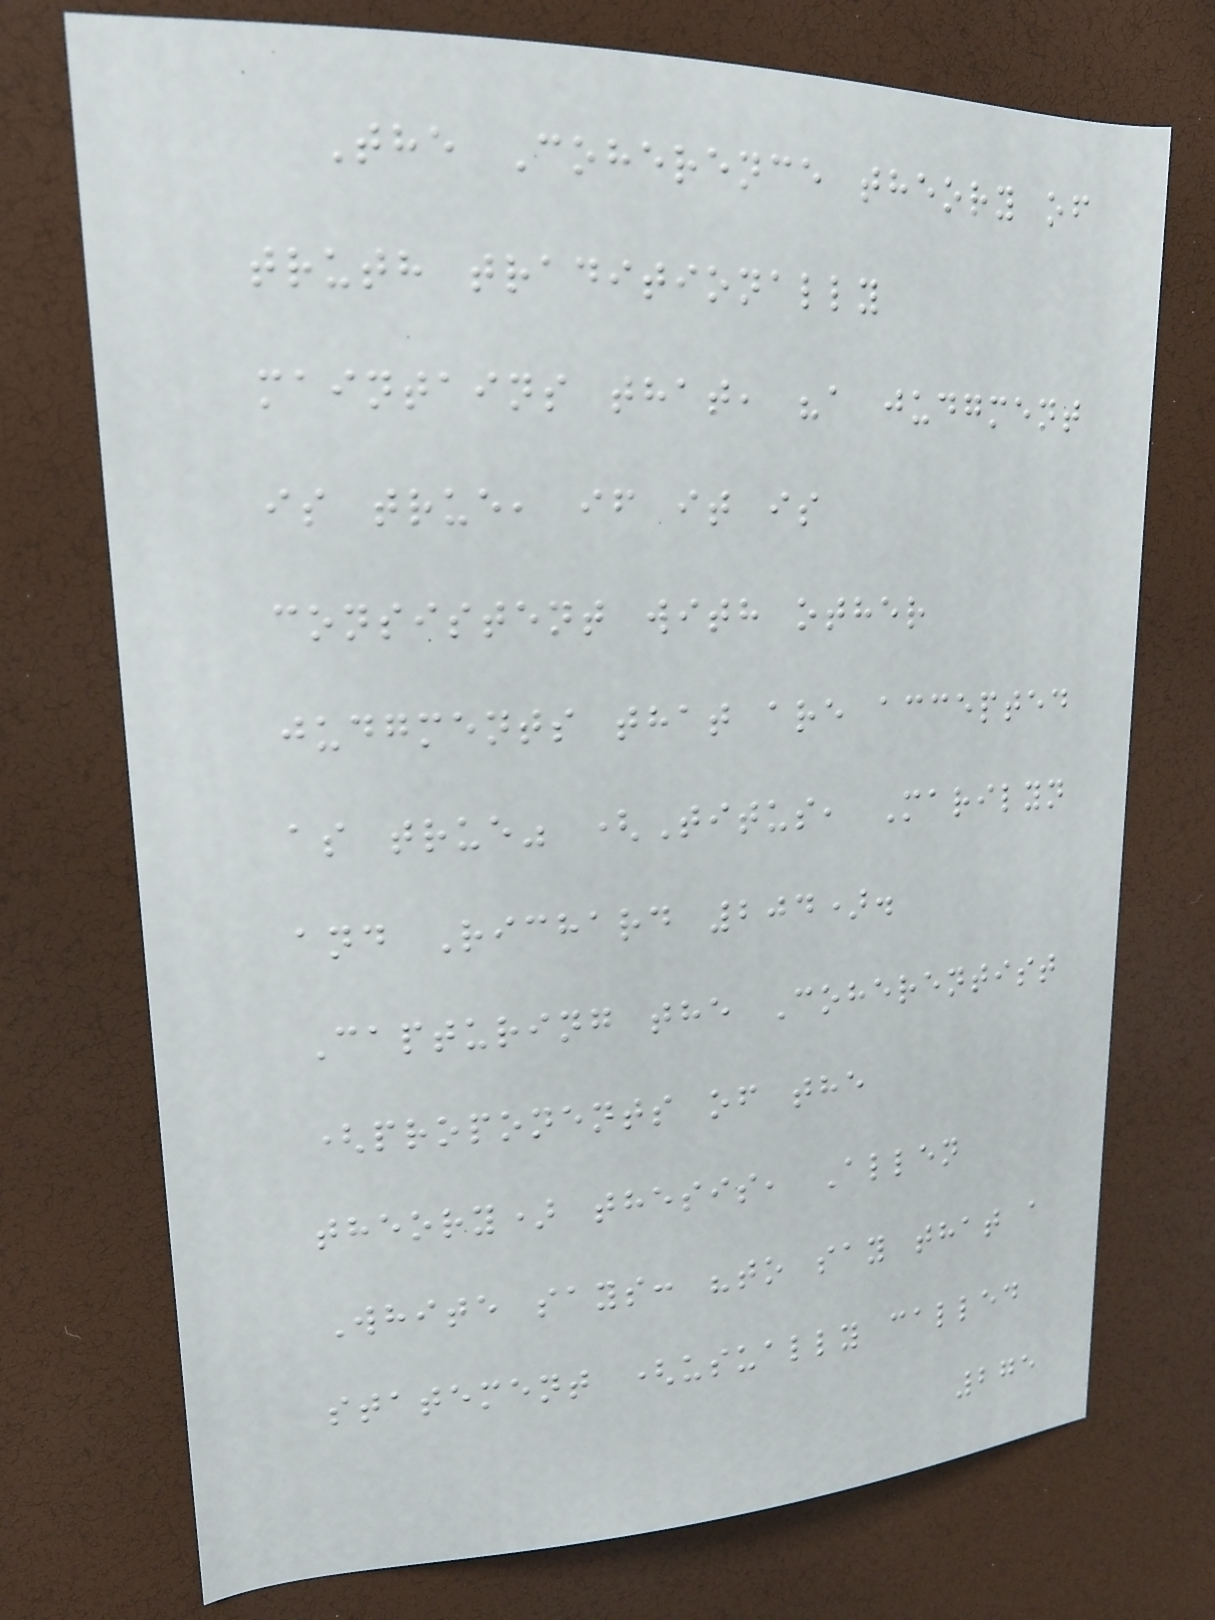The Coherence theory of
truth traditionally
maintains that, "a judgment
is true, if it is
consistent with other
judgments that are accepted
as true" (Titus, Marilyn
and Richard 204).
Capturing the Coherentist
(proponents of the
theory) thesis, Allen
White says: "to say that a
statement (usually called
275
